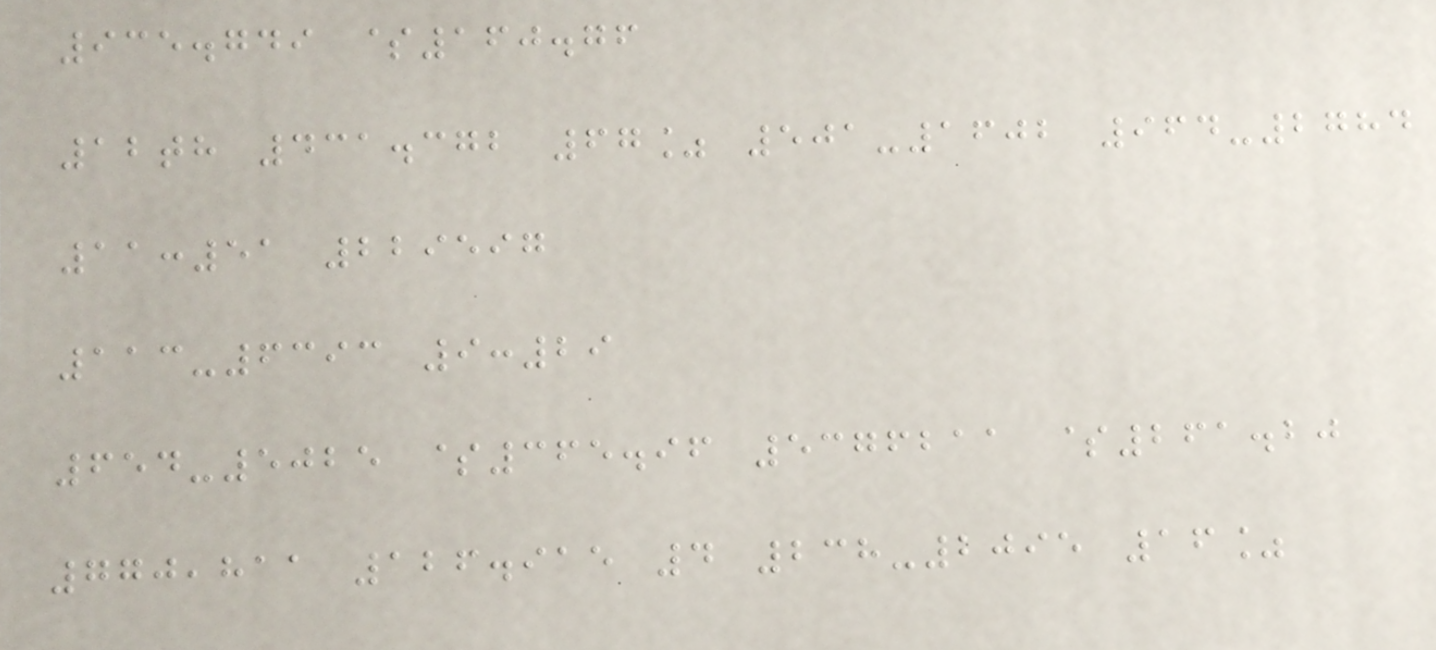935.749 $160.76
12th 431.372 67% 501-1602 964-2784
11:51 229597
113-6393 9:29
654-5025 $365.96 5376211 $261.20
770,811 126.915 4 238-2095 16%
